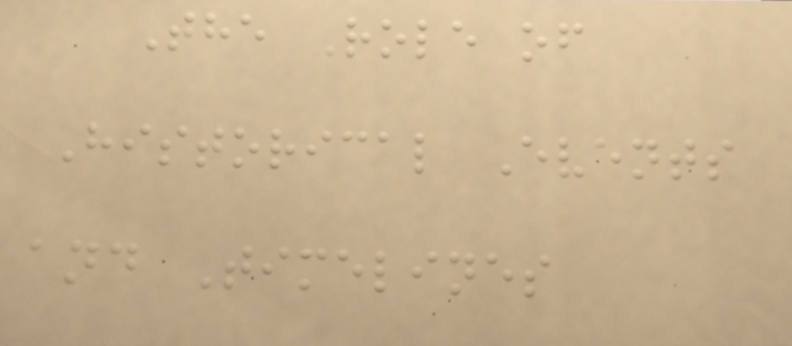The Role of
Historical Events
and Timelines
